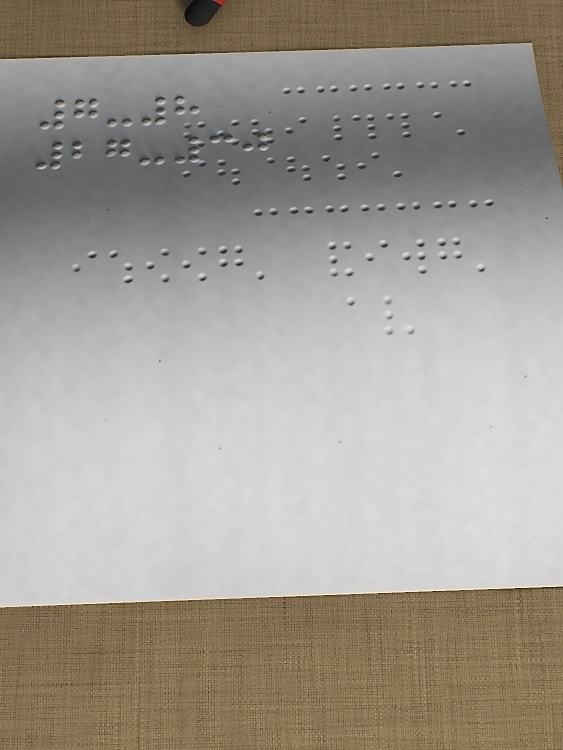7-8
27-30
